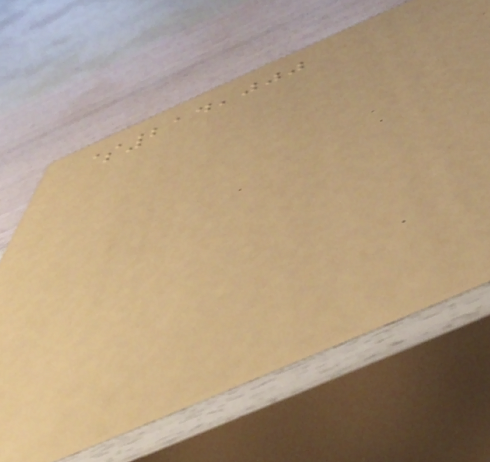$214,000
